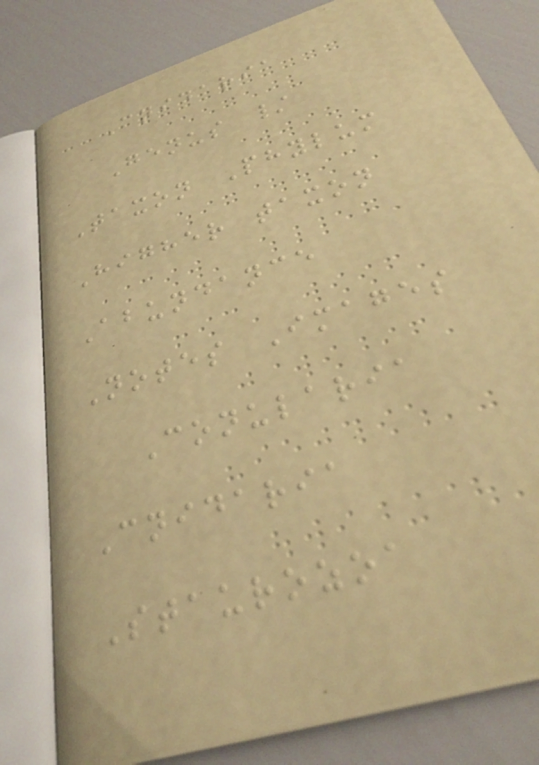Cnidaria
Genus /
Taxon Phylum
Higher taxon
Abundance
Notes Images
Conularia
Cnidaria
Staurozoa
